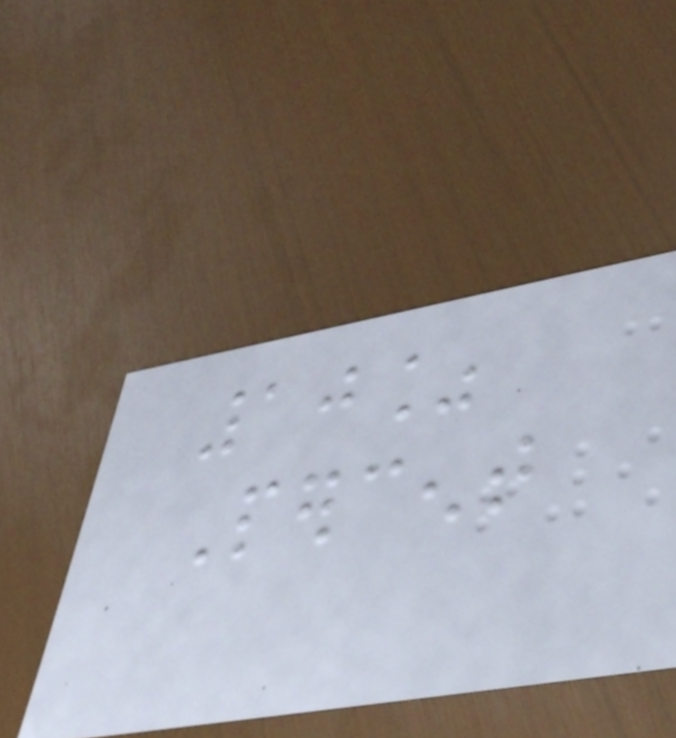10%
Percent
